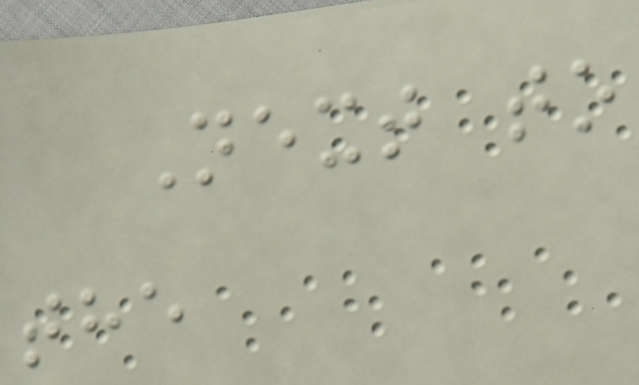Next to
the
